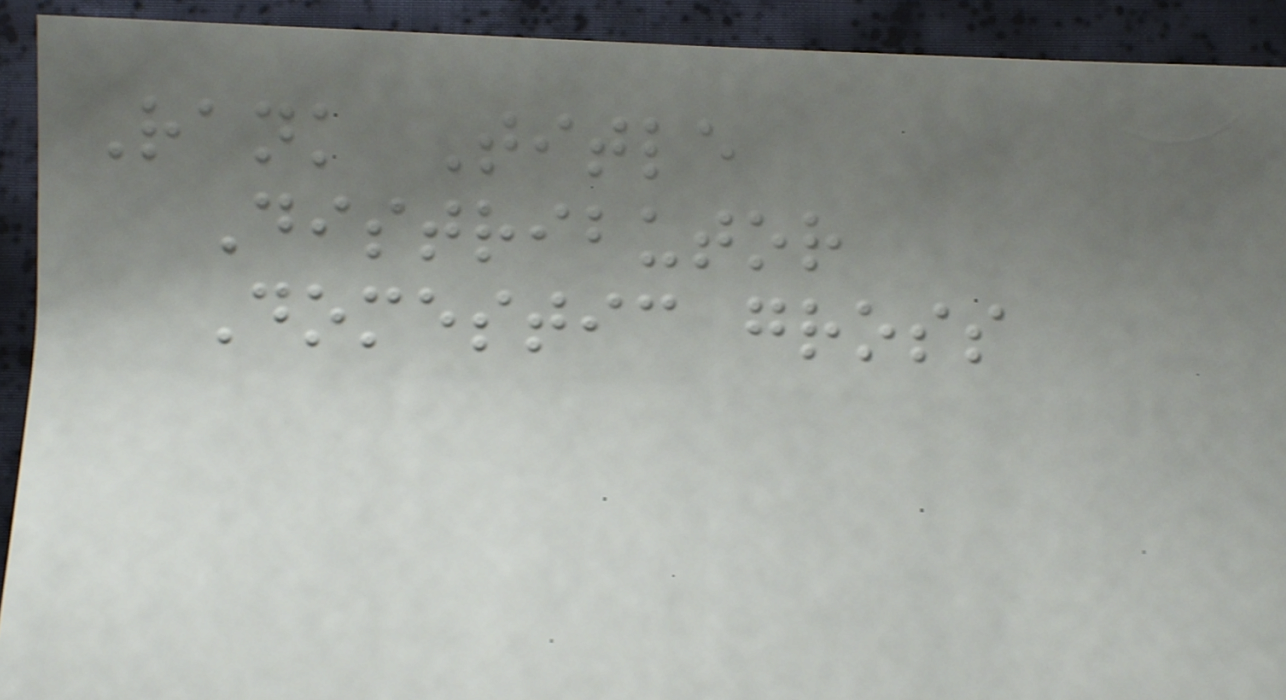Rank Title
Distributor
Domestic gross
